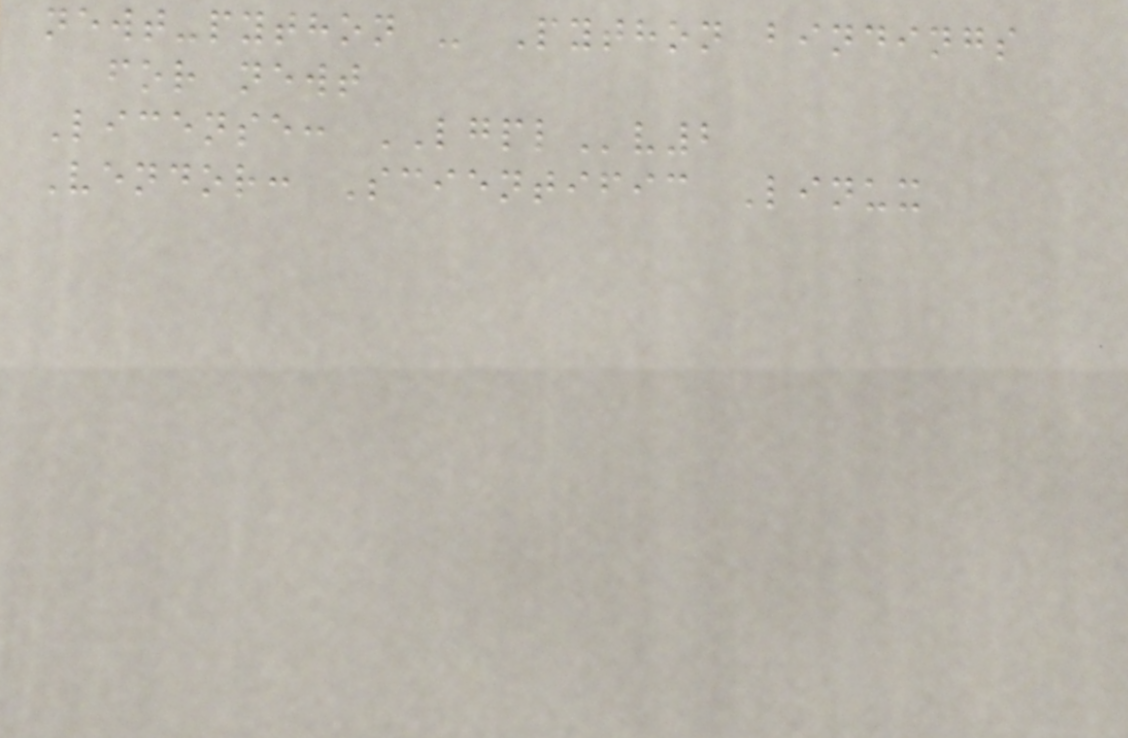newt-python - Python bindings
for newt
License: LGPLv2
Vendor: Scientific Linux
